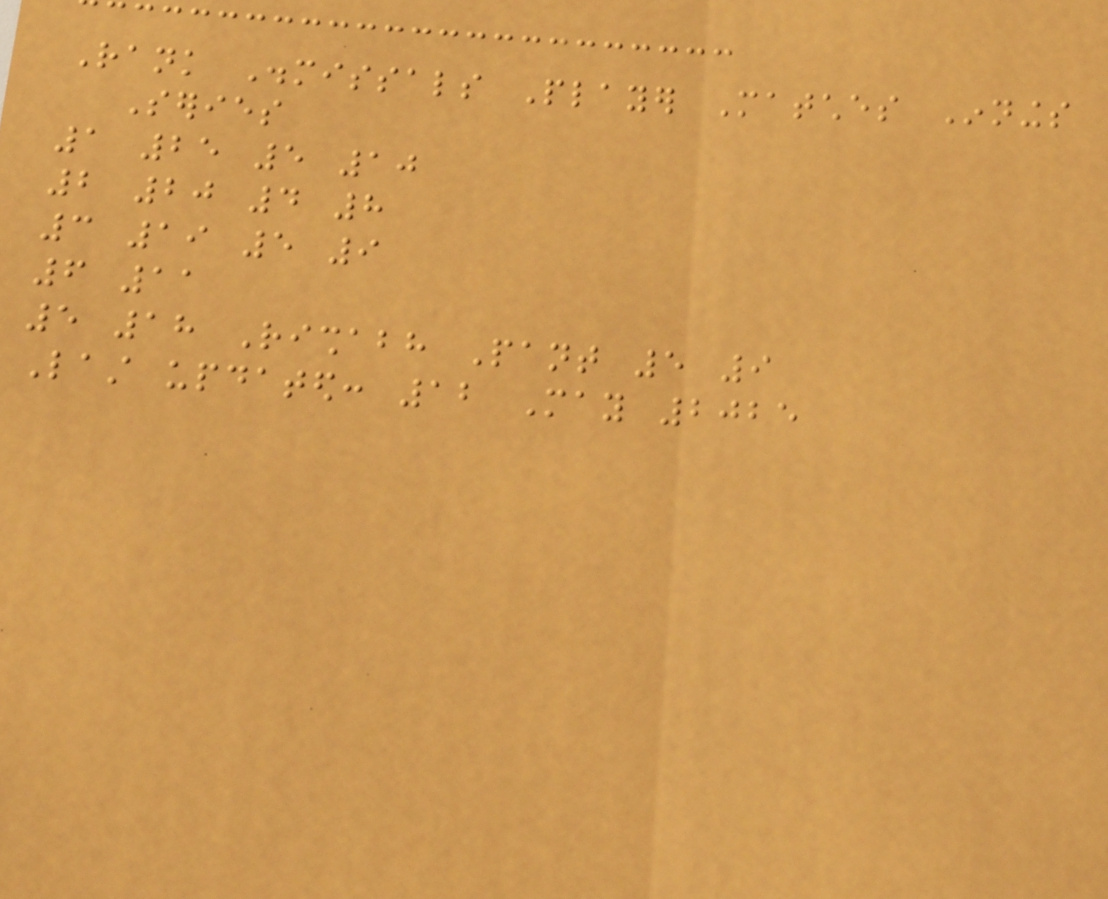Rank Dismissals Player Matches Innings
Series
1 25 5 10
2 20 4 8
3 19 5 9
6 11
5 18 Rishabh Pant 5 9
Last updated: 12 May 2025
